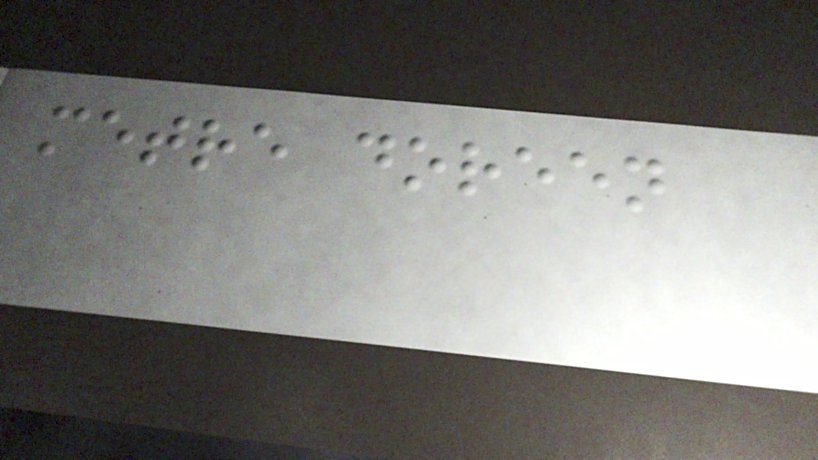metre doreen
